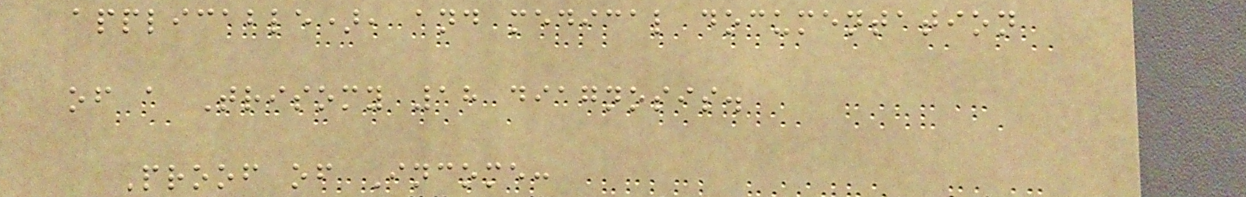applicable), and medical documentation
of a Trisomy 18 diagnosis.
Proof of Income:
